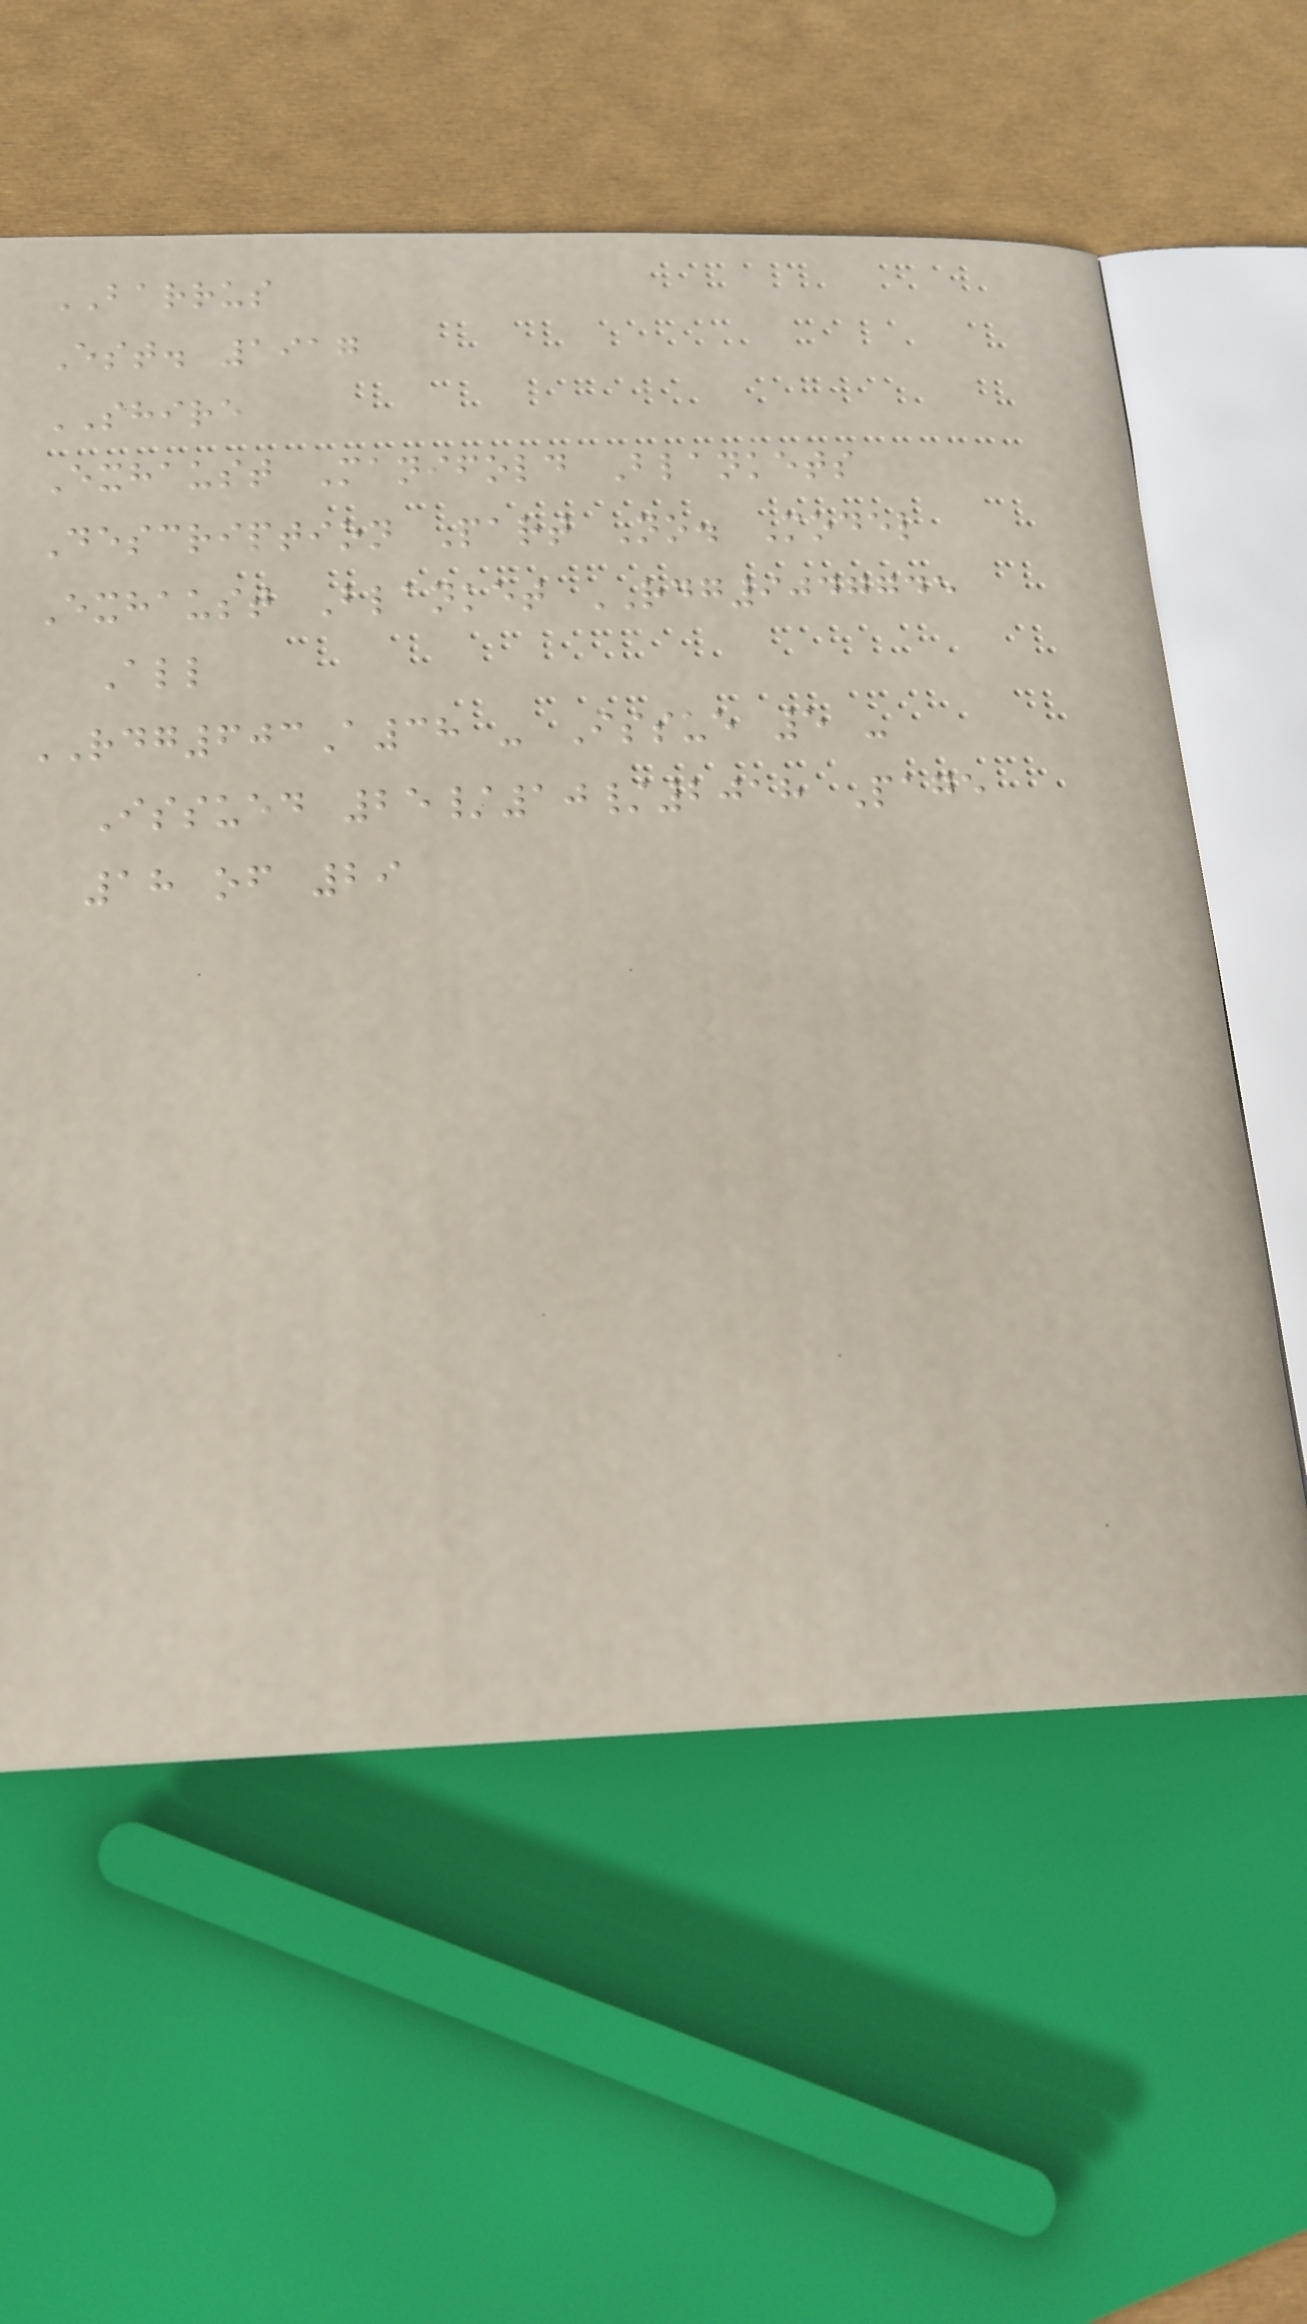BARRUS
Est. 1917
SHIRE
Exhaust Manifold Blankets
Description Part No. Model
Exhaust Blanket RDG9047745
All
RDG603A38 - Issue 5 -
Issued 25/10/2018 Page
18 of 29
